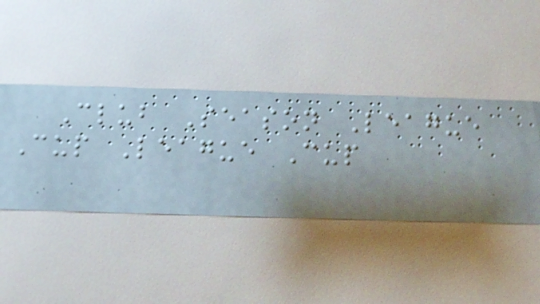Club Season League
Cup League Cup
